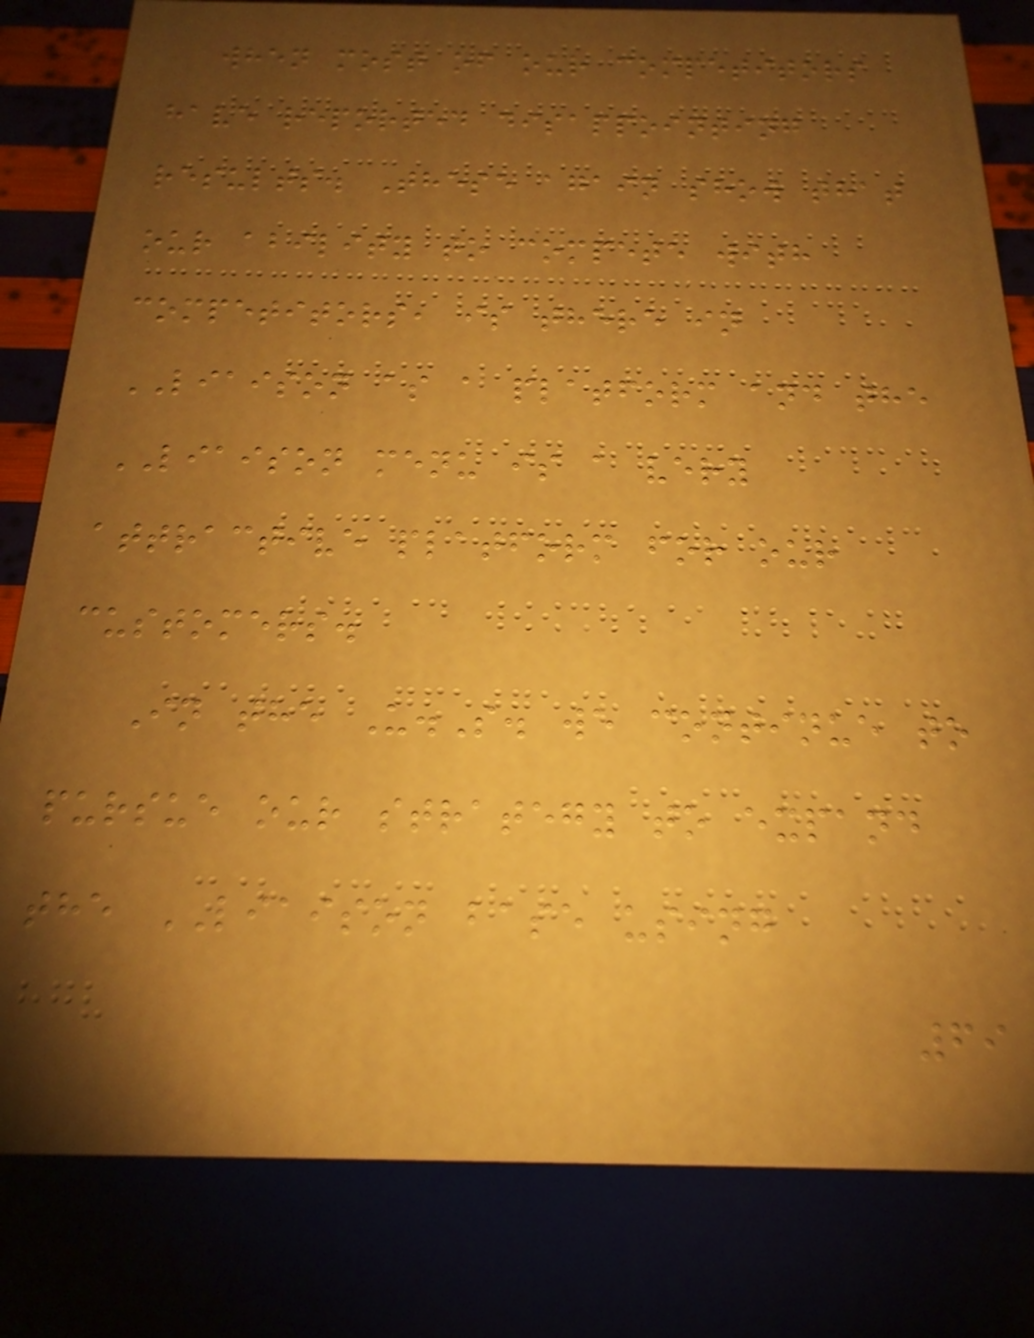when most of our competitors
have reported disappointing
results. These again show that
our ability to compete with
competitors, is there in
LIAISON as a platform and the
LIAISON menu is a very
attractive platform for our
customers.
In the U.S. we continue to
pursue our strategy to expand
the LIAISON base using
69
